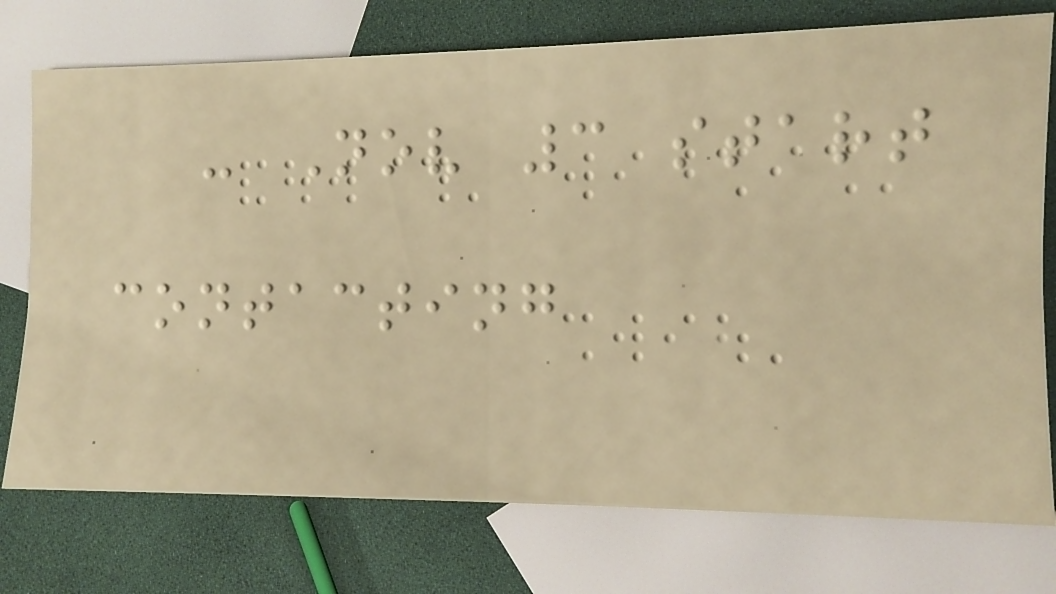- Nov 3 start
contacting
